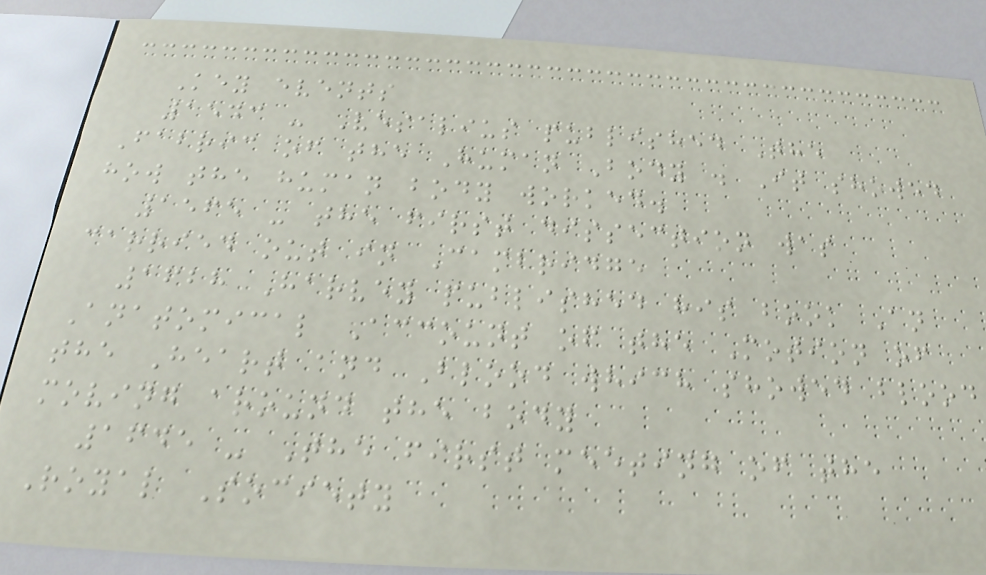Key events
1543 - Vesalius published The
Fabric of the Human Body . It showed
how the human body worked.
1565 - the first dissection was
carried out in Cambridge
1628 Harvey published his book An
Anatomical Account of the Motion of
the Heart and Blood which showed blood
moving around the body
1645 - The first meeting of the
Royal Society
